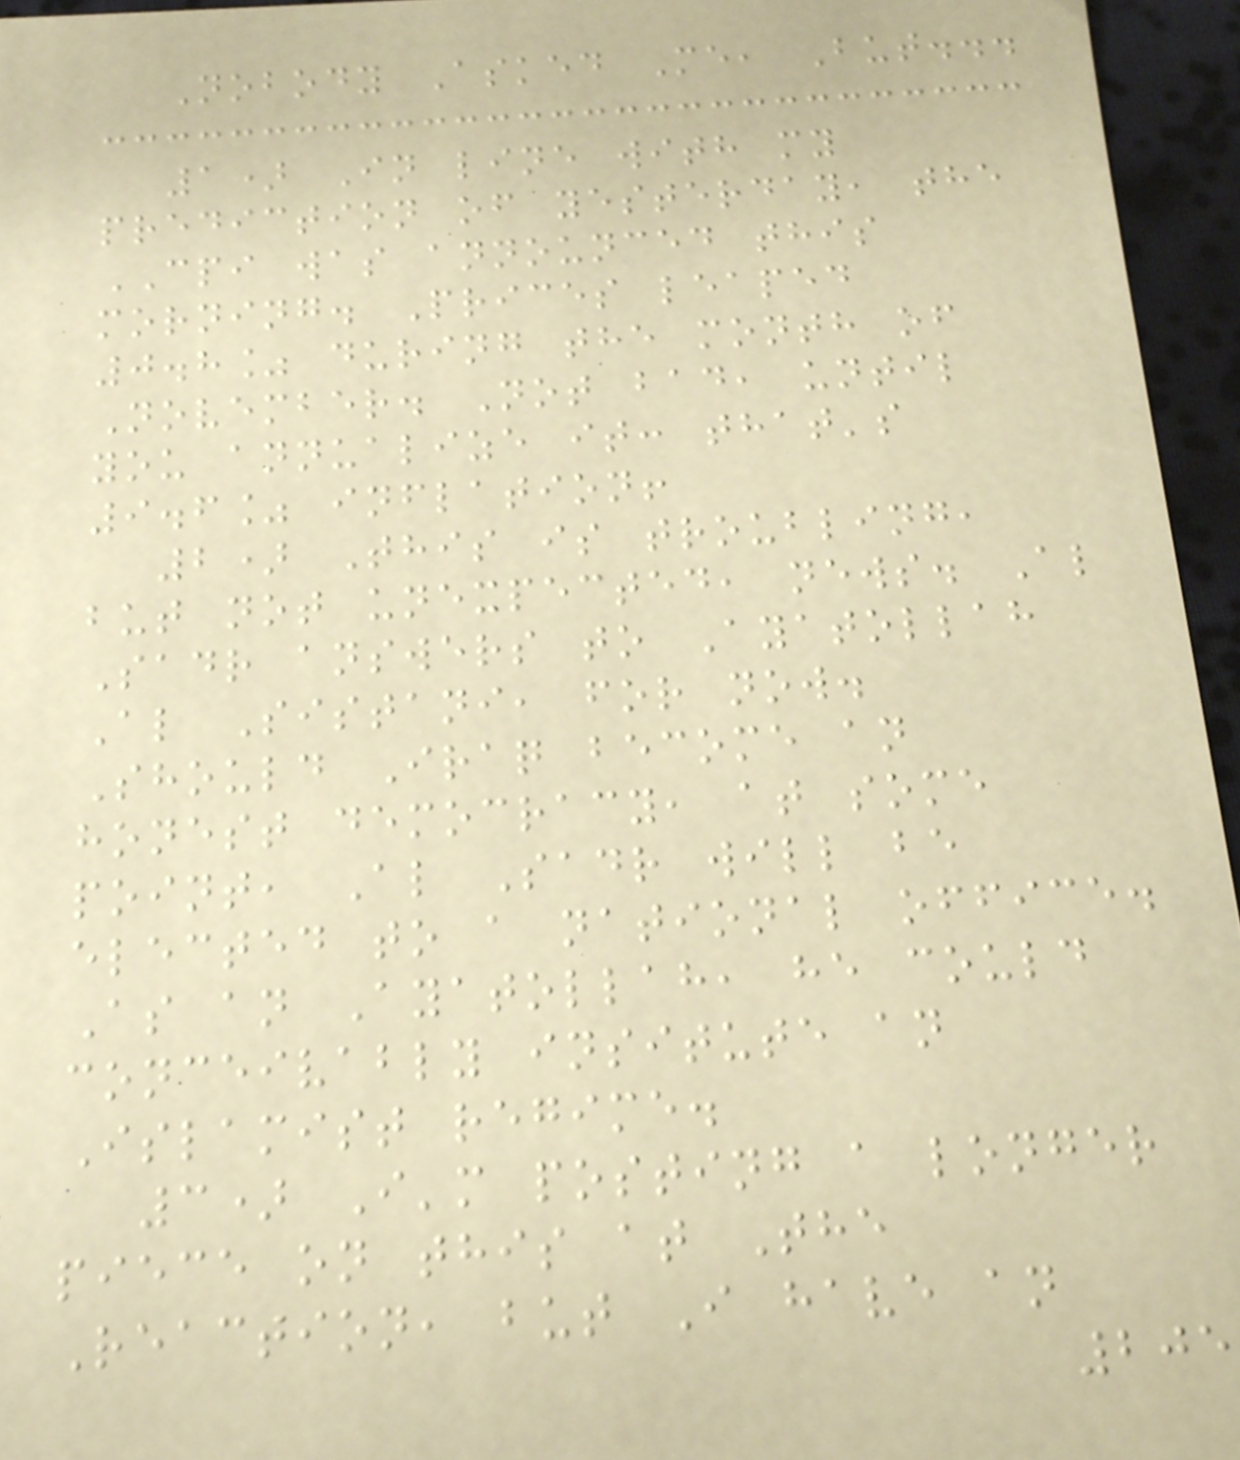Nobody Asked Me, But...
1) In line with my
prediction of yesterday, the
CPI was announced this
morning. Prices leaped
0.8% during the month of
November. Not bad, until
you annualize it: that's
9.6% inflation!
2) This is troubling,
but not unexpected, news. Al
Sadr answers to Ayatollah
Al Sistani, for now.
Should Iraq become an
honest democracy, at some
point, Al Sadr will be
elected to a national office.
As an Ayatollah, he could
conceivably insitute an
Islamist regime.
3) I'm posting a longer
piece on this at The
Reaction, but I have an
205
